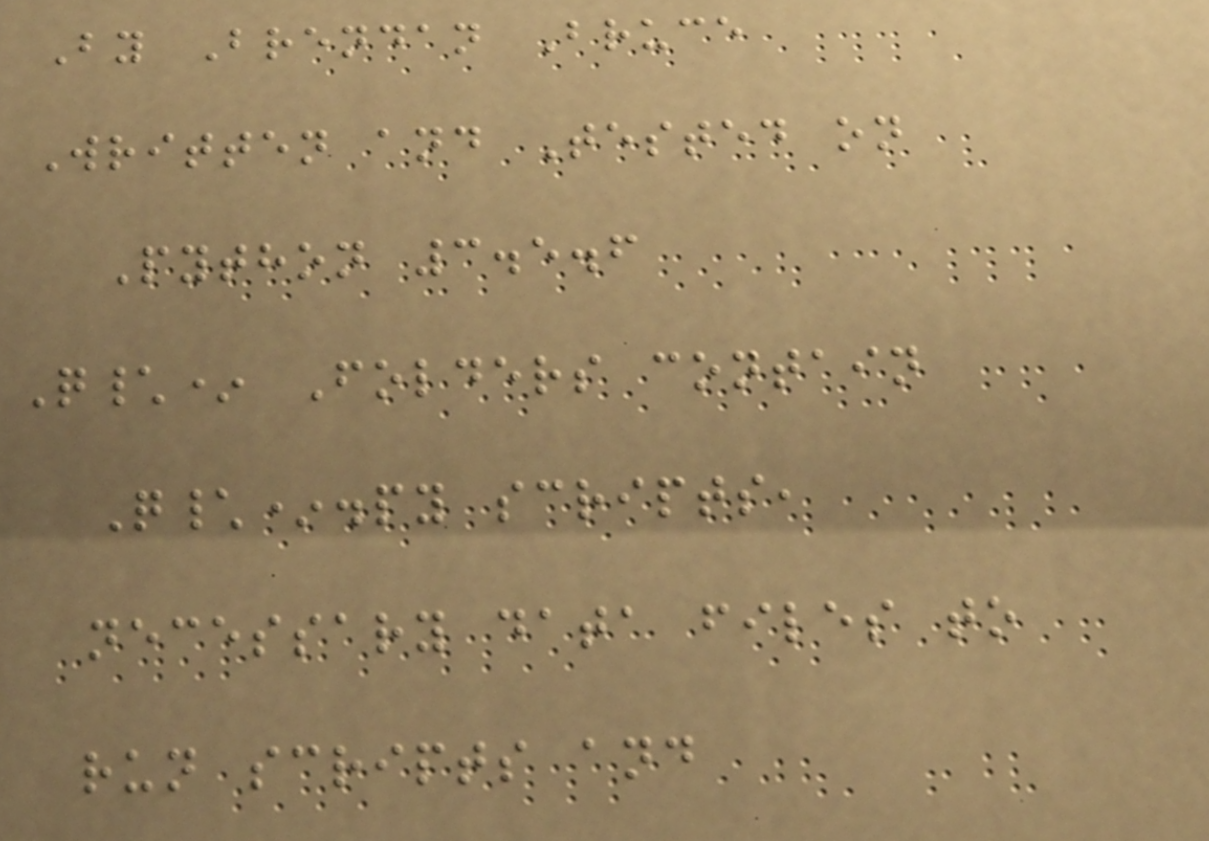By Brendan Bruce
Written and Tested on
Python 3.5.6
Q\* Folders contain
Q\*.py scripts,
necessary data files to
run scripts and
